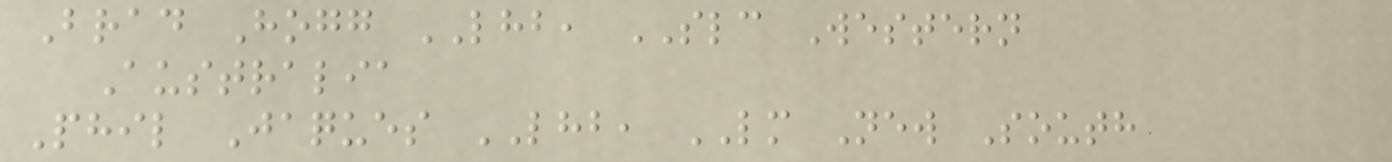Brad Hogg LHB, SLC Western
Australia
Phil Jaques LHB, LM New South
